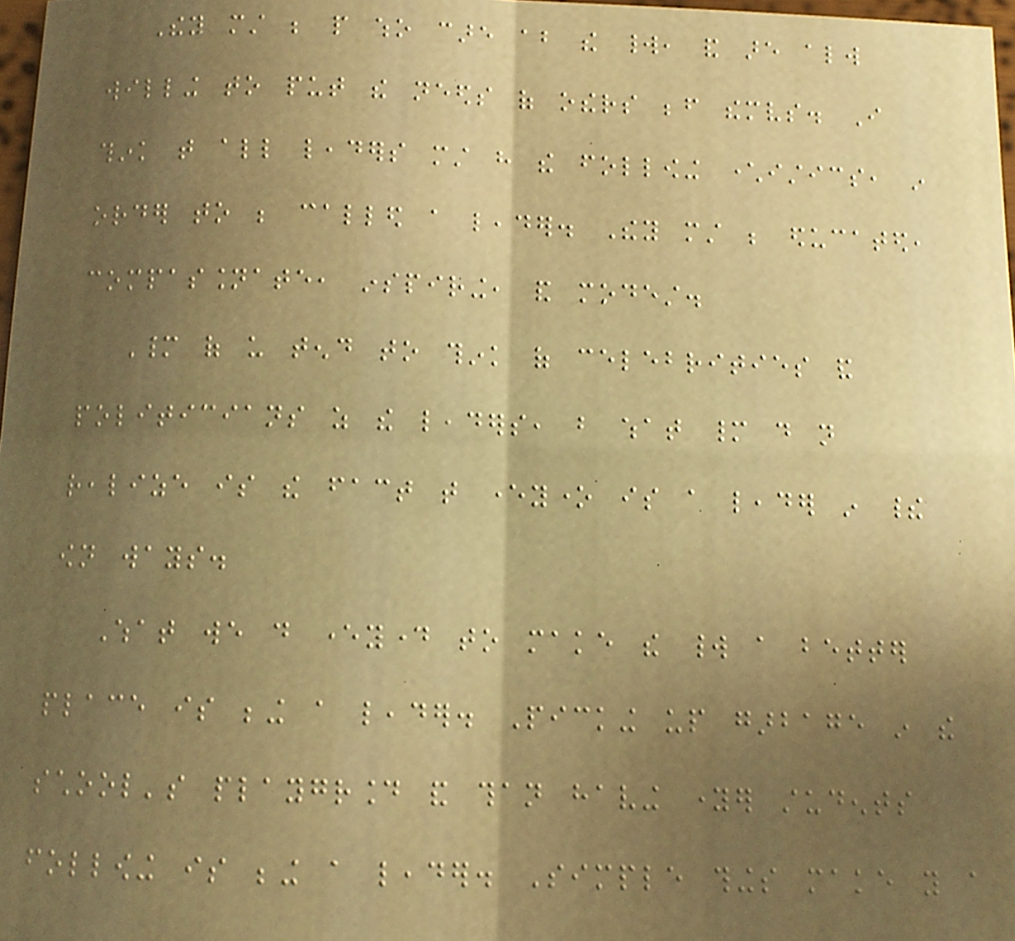They must be people who care about the world, and are always
willing to put the needs of others before themselves. I
think that all leaders must have the following characteristics, in
order to be called a leader. They must be educated,
compassionate, inspiring, and modest.
Many of us tend to think of celebrities and
politicians as the leaders, but what many do not
realize is the fact that everyone is a leader in their
own ways.
What we do everyday to make the world a better
place is being a leader. Picking up garbage in the
school's playground and than having younger students
following is being a leader. Simple things make you a
